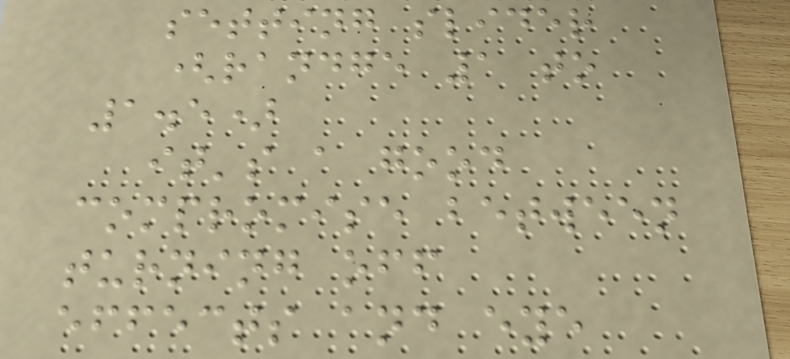setting slider
(randge 1 to
1.5)
it's a good
compromise between
turning off
effects and eye
